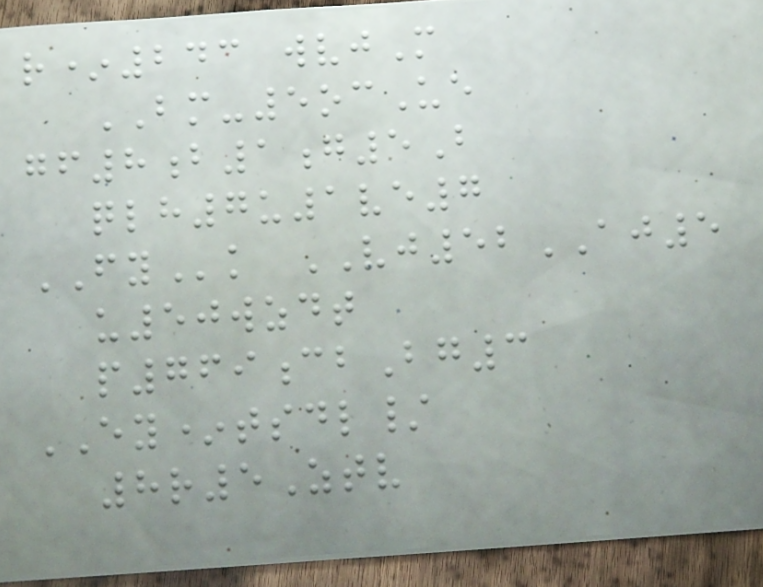r*243 wvjM
BM-5ocUe
gf8b1g5B
qlh7u1ve7
FYk VJ52AJ5
u50wzdt
p769cbBg3
EY*tsdl/
8r5Ztv
